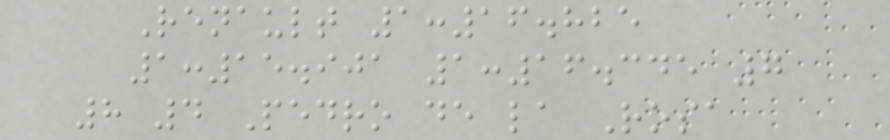Renault 1:16.825
1:15.901 1:16.345 7
8 4 Pedro de la Rosa
